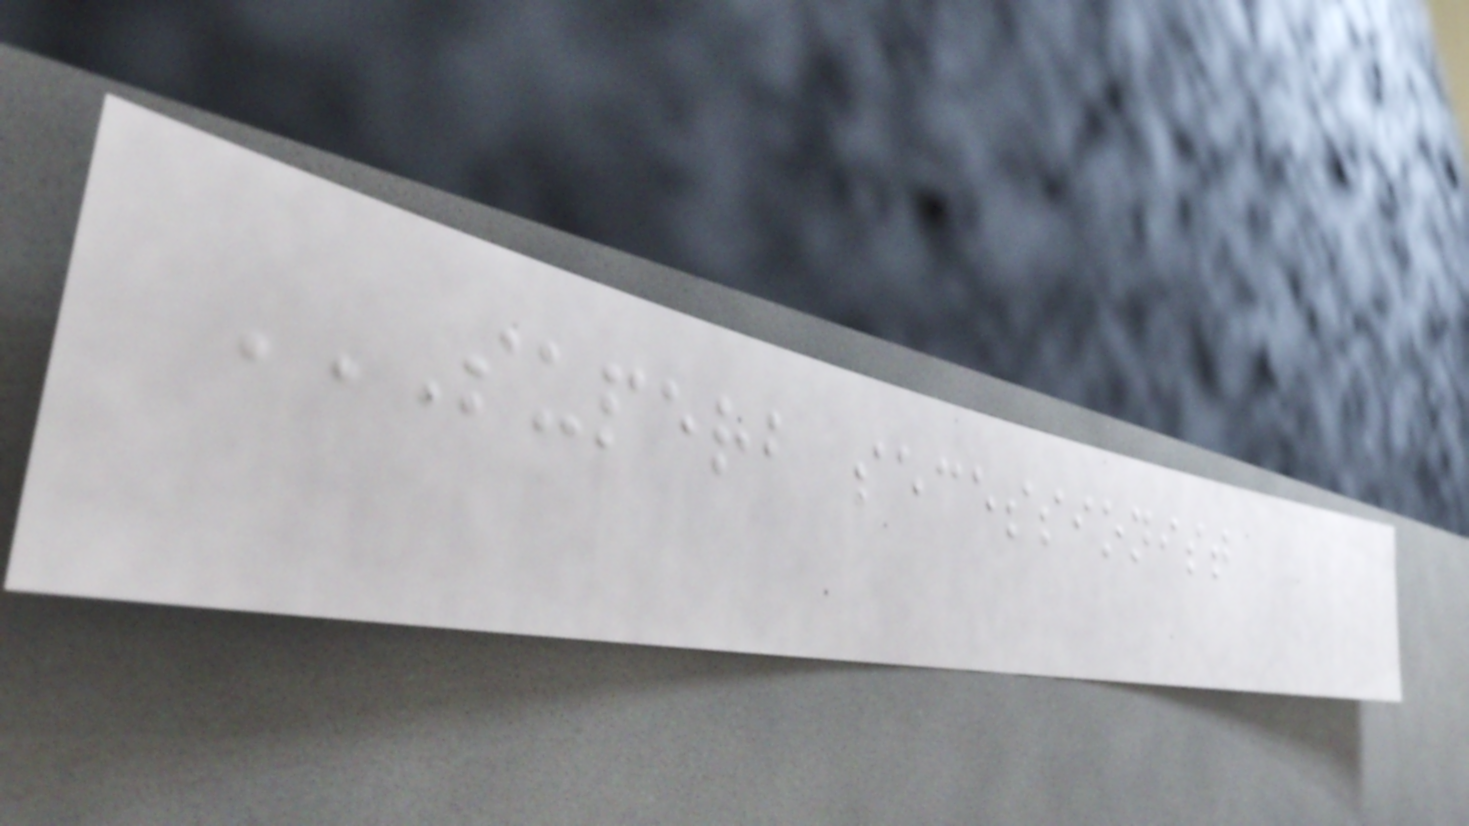SUPERB SECESSIONIST
